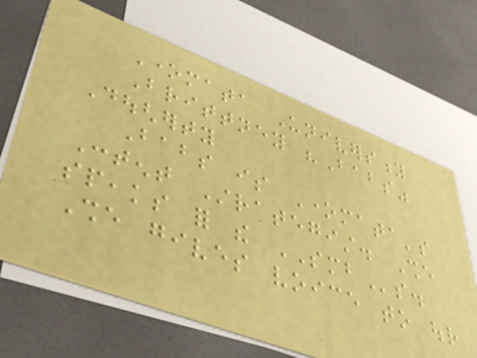Onemata University
Brittney "Babs"
Dougherty
Babs is Onemata's
Content Strategist. She
speaks for the SMBs.
She gives voice to our
